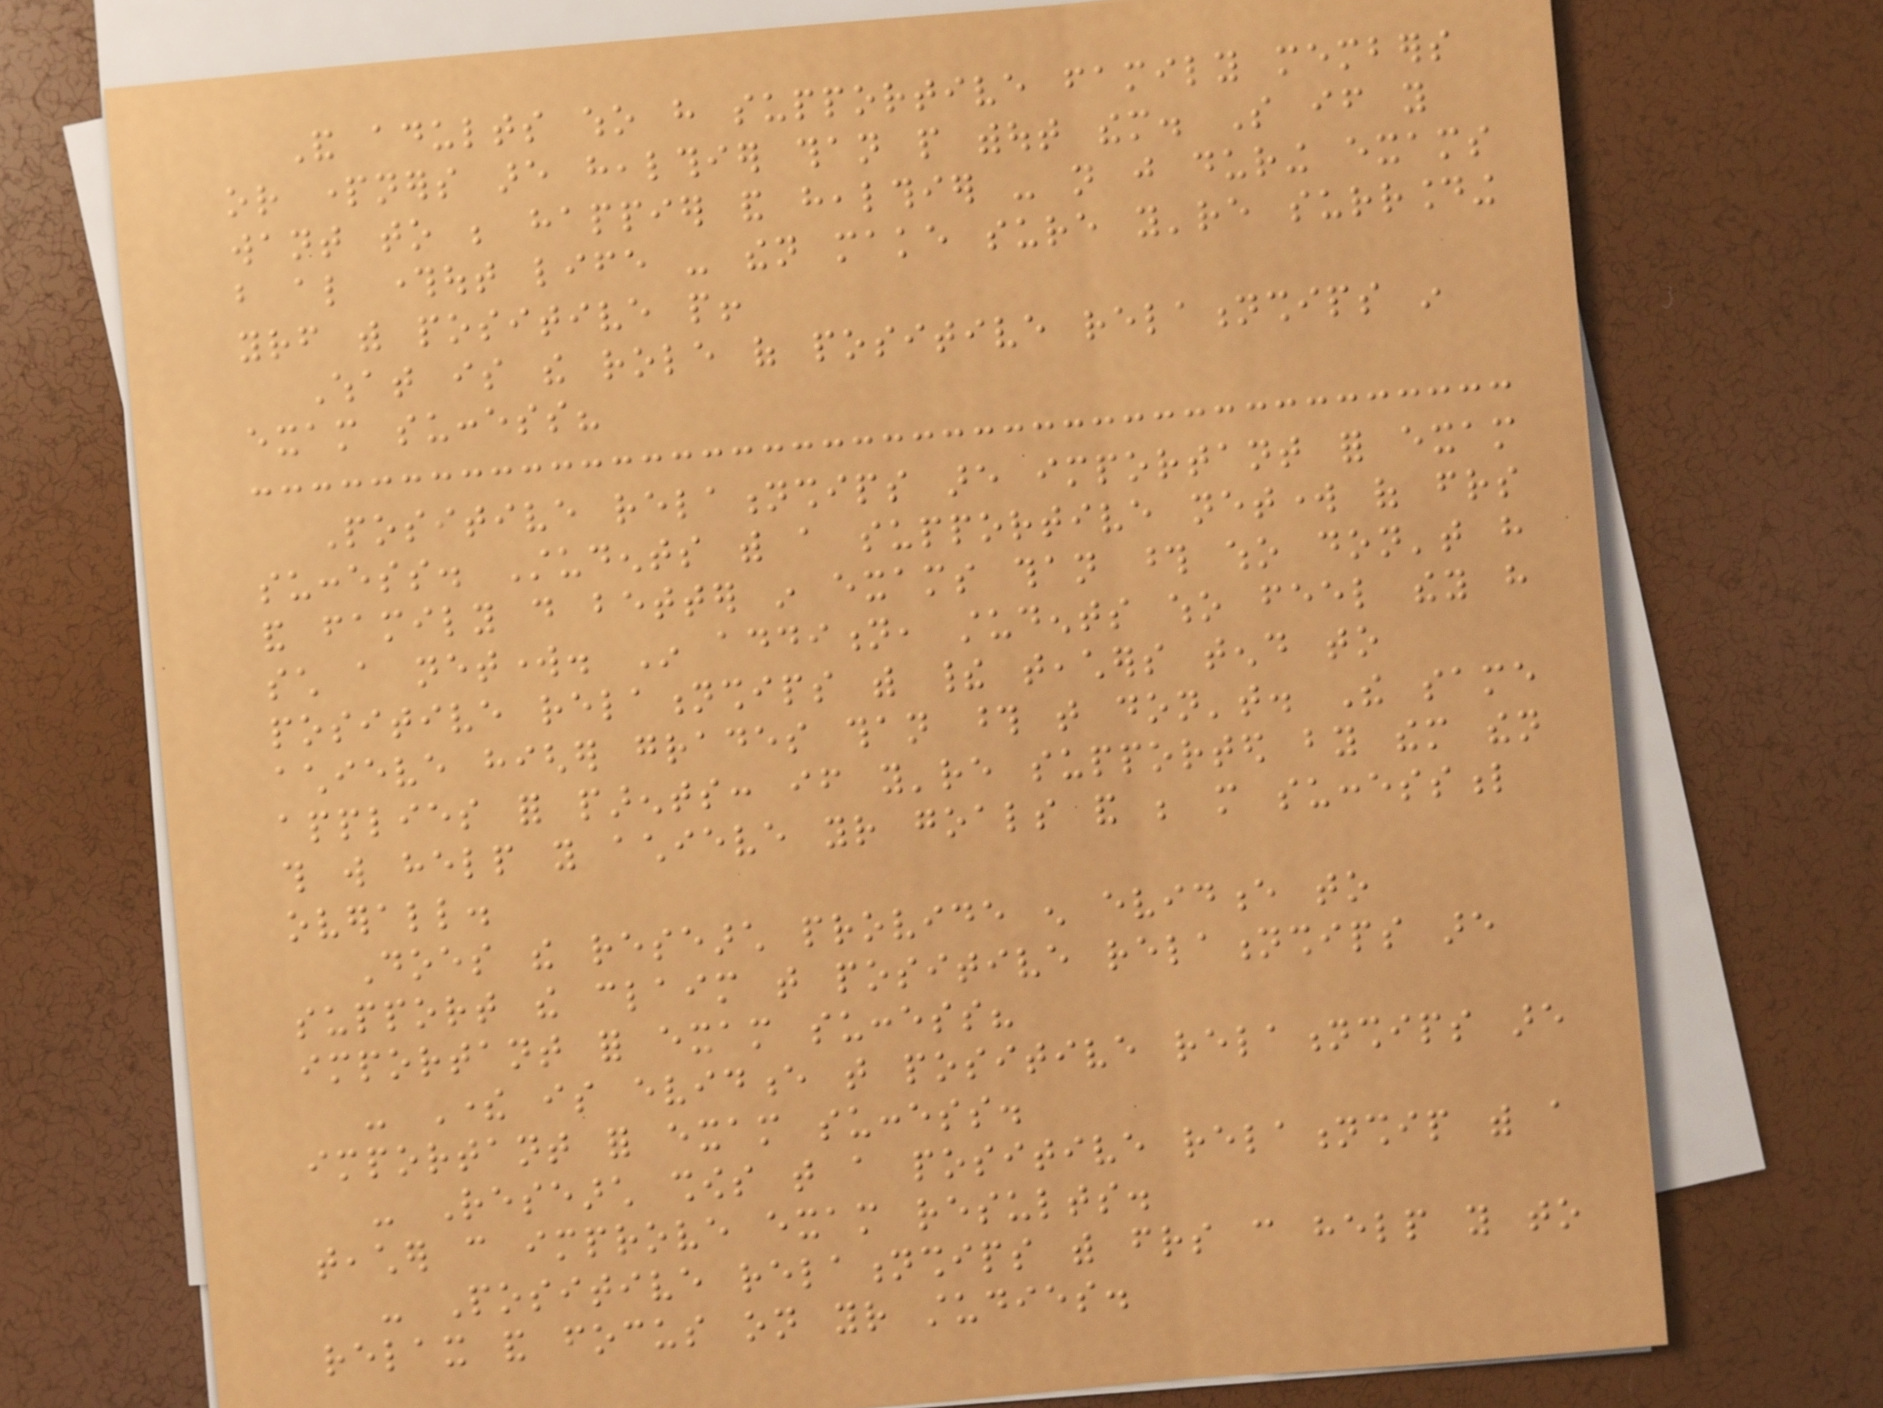And adults who have supportive family members
or partners are healthier than people without them. So if you
want to be happier and healthier - not just during exams
but also throughout life - then make sure you're surrounding
yourself with positive people!
What is the role of positive relationships in
exam success?
Positive relationships are important for exam
success. Students with a supportive network of friends
and family do better in exams than those who don't have
such a network. In addition, students who feel they have
positive relationships with their teachers tend to
achieve higher grades than those that don't. The same
applies for parents: if you're supported by them then
this will help you achieve your goals and be more successful
overall.
Does the research provide enough evidence to
support the claim that positive relationships are
important for exam success?
- There is evidence that positive relationships are
important for exam success.
- Research shows that a positive relationship with a
teacher can improve exam results.
- Positive relationships with friends can help you to
relax and focus on your studies.
